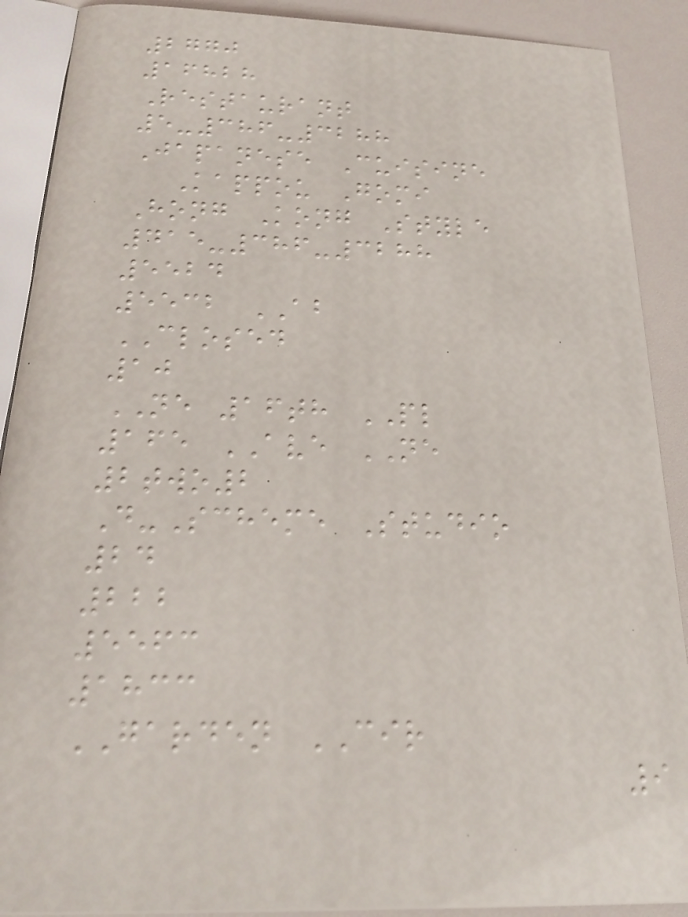2770
16828
Restaurant
5-386-3288
Japanese Cuisine
Kappou Gomi
Hong Kong Style
415-386-3288
5524
5532 AB
CLOSED
10
NE 16th PL
165 AVE NE
2two2
D-Scheme Studio
24
222
5563
1833
GARDEN CIR
9
